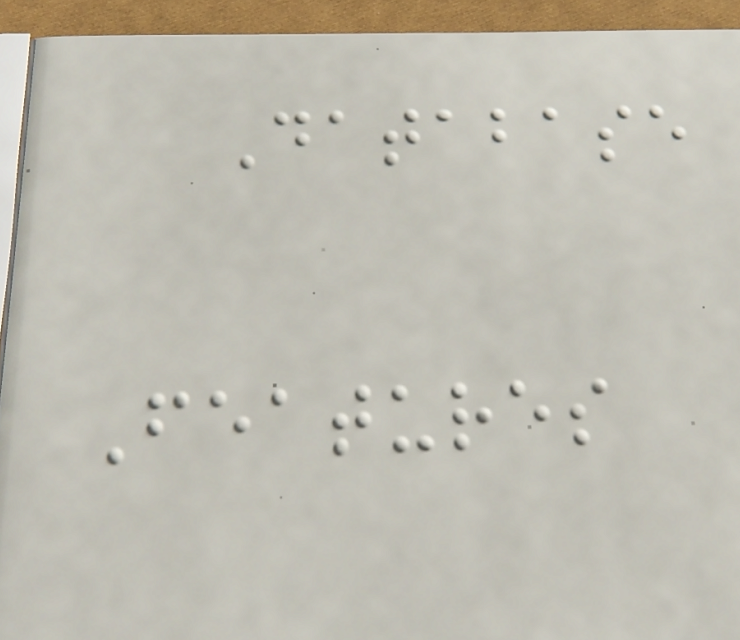Database
Features
